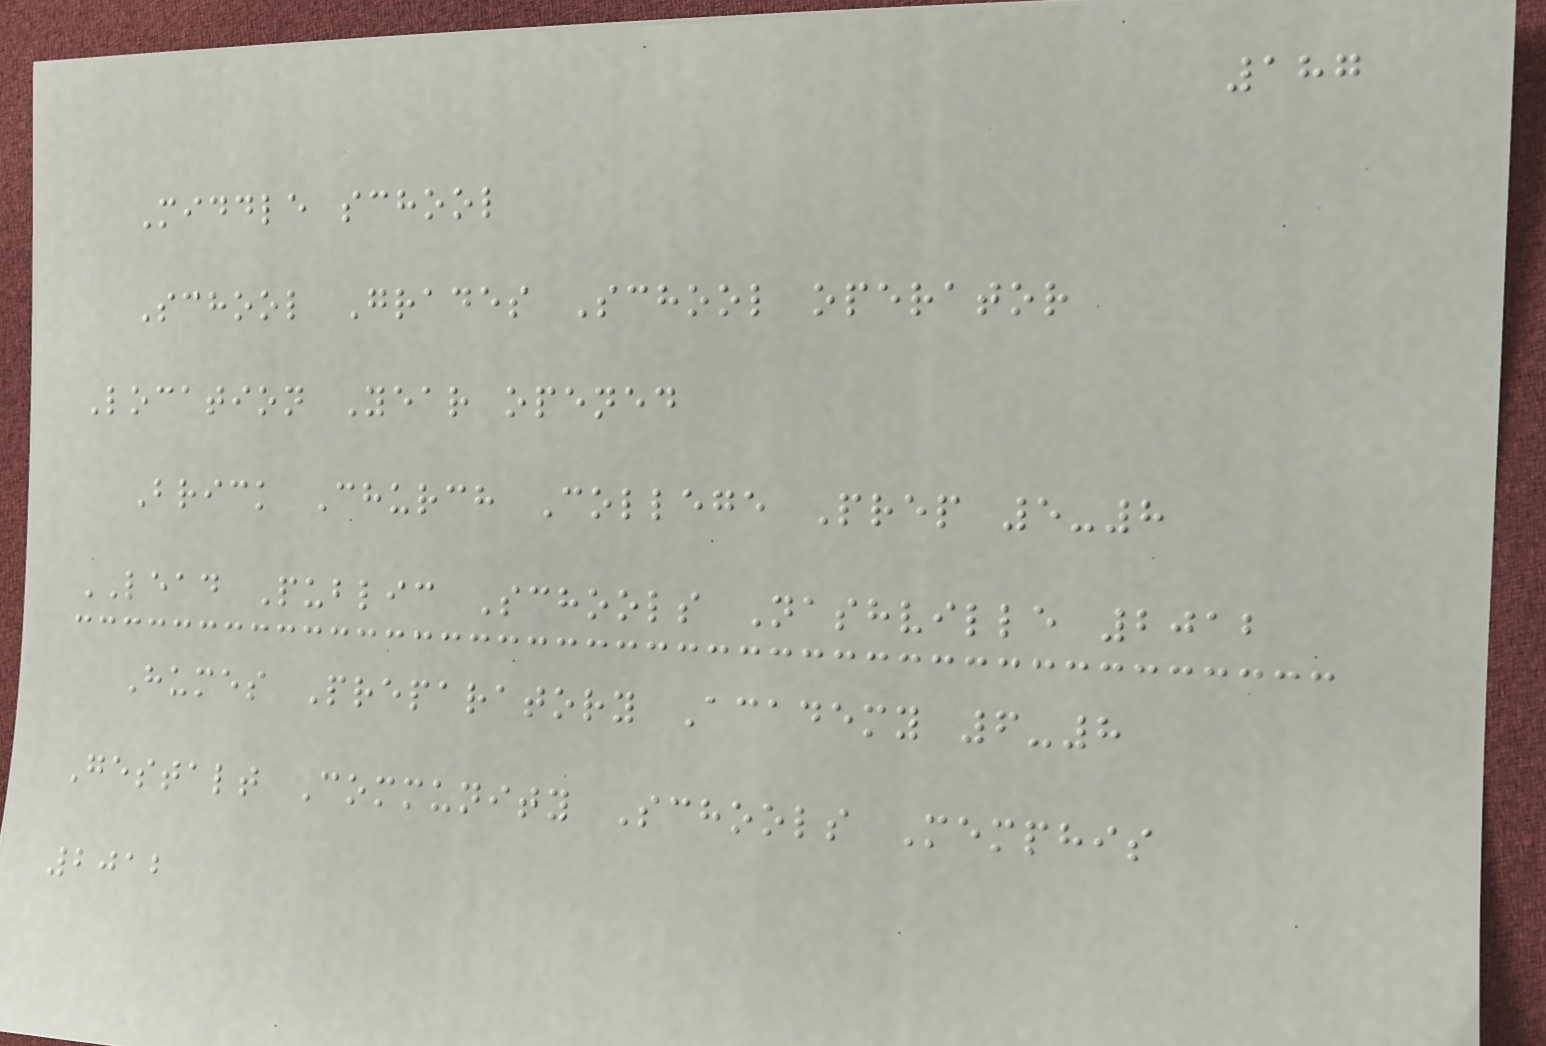187
Middle school
School Grades School operator
Location Year opened
Brick Church College Prep 5-8
LEAD Public Schools Nashville 2012
Humes Preparatory Academy 6-8
Gestalt Community Schools Memphis
2012
